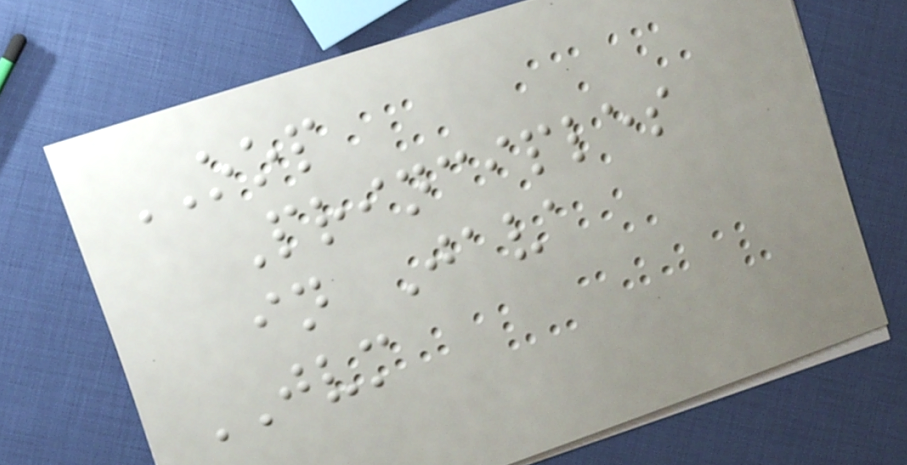OOP
Principles
in Java
JVM
